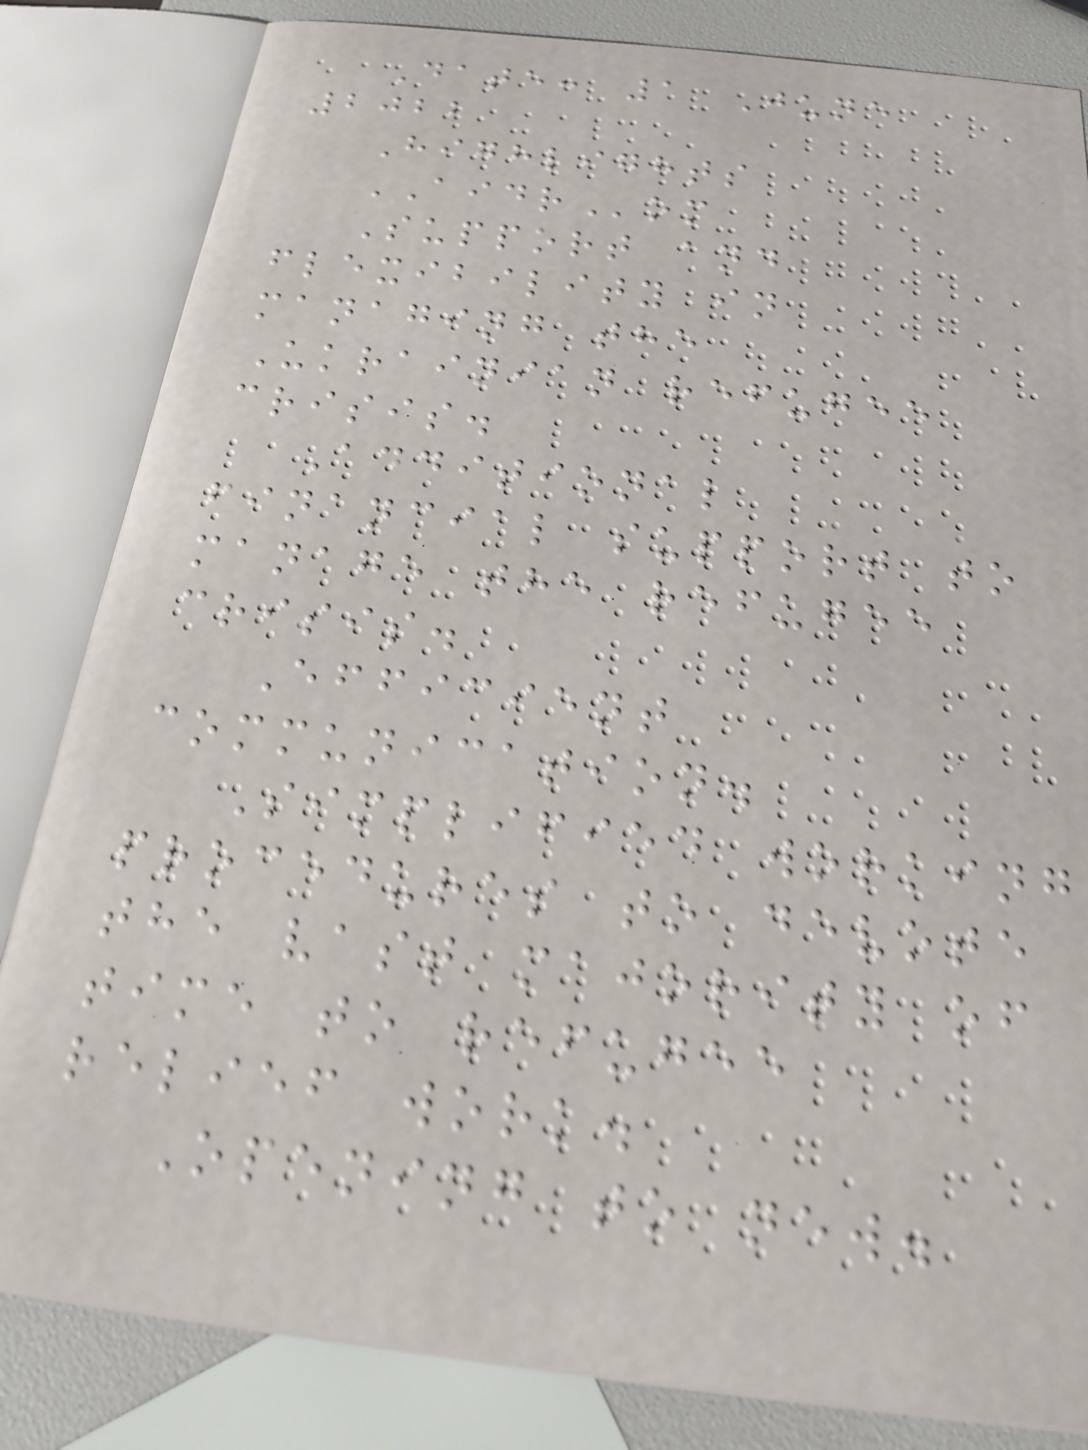Date: 1 June
2022
Highlights
AIDRom
Support and
flexibility in
managing the
Ukrainian refugee
crisis.
Additional
financial support to
manage the refugee
crisis.
Efficient
communication.
Simplified working
procedures to devote
the vast majority of
time to refugee
relief work.
Opening to new.
